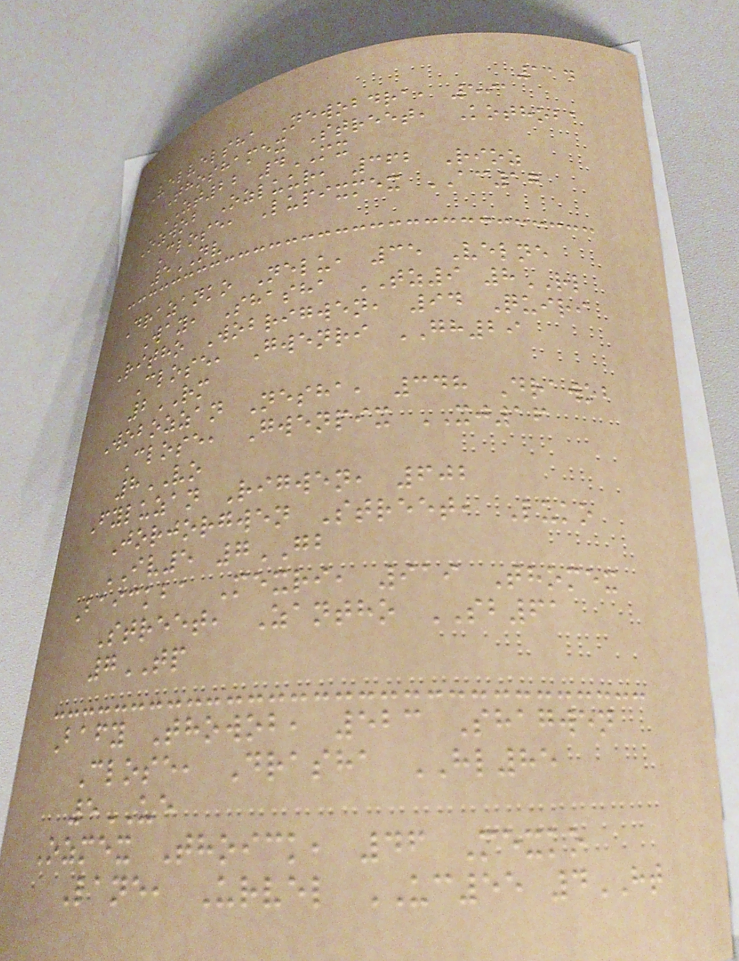114
Velvelsha Newobdra, 591
Thoshamex Street, Kothoba
ZT22 4MX
Ozwob Ozluur, 362 Rioz
Close, Lupixmex AC17
5NV
Drazanko Nelu, 35 Velne
Way, Shasha TZ9 8RL
Ritho Wobrigwen, 94 Quiri
Close, Gwenri GH29
2RM
Wobozzan Nesha, 348 Drawob
Close, Gwenpix XJ16
8VO
Fyluzan Rigwen, 602
Jorjorgwen Street, Luko
IV5 7GB
Baickba Mexri, 919 Thomex
Street, Zantho SB61
7TP
Bafy Thowob, 523 Shagwen
Close, Drasha HL85
5UE
Ozmex Thoick, 46 Mexko
Lane, Urvel UC55 4HT
